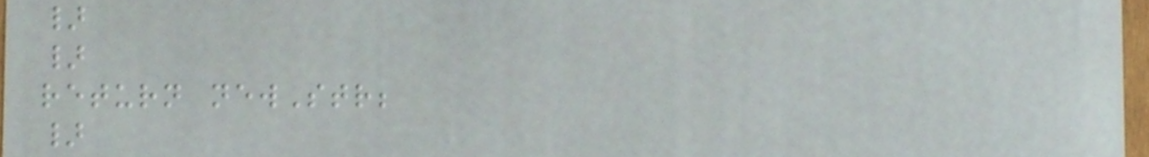}
}
return newStr;
}
